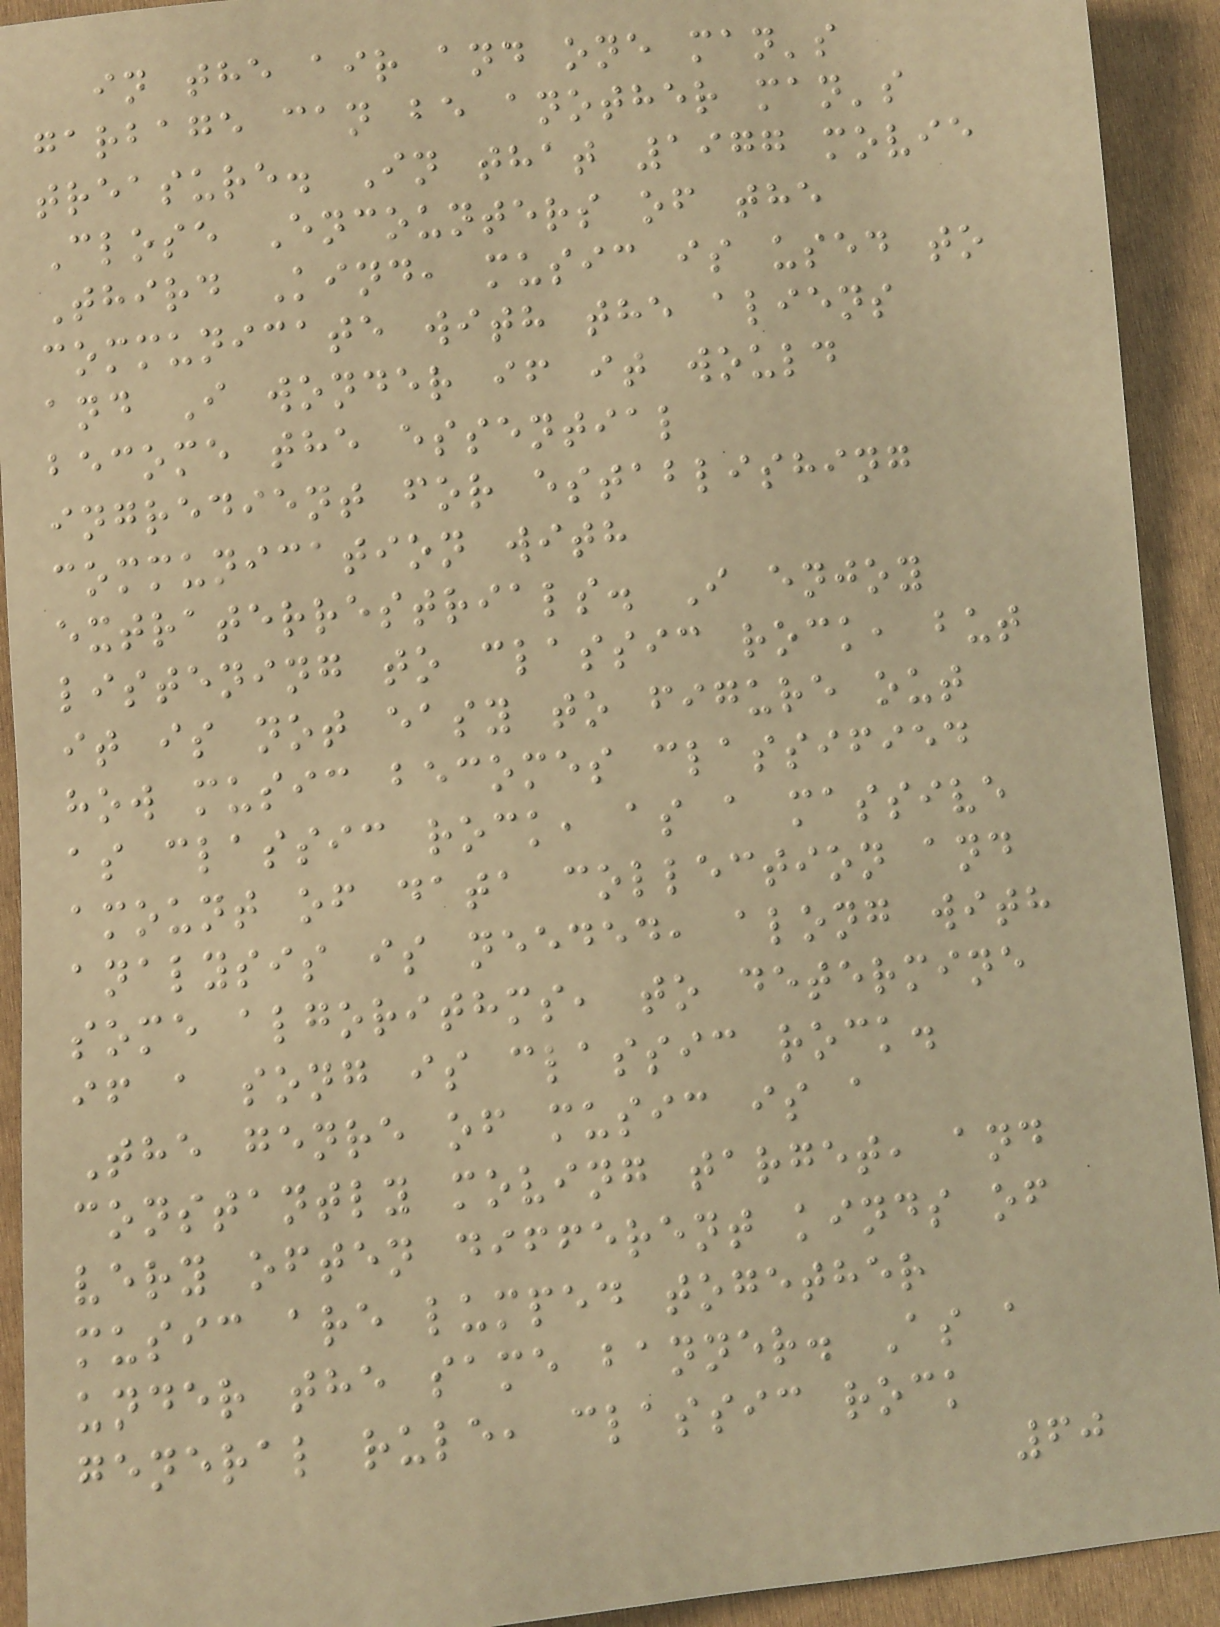in the air and one man's
garbage can be another man's
treasure. In that 1977 movie
Close Encounters of the
Third Kind, music is used to
communicate with the aliens
and I wonder if it would
become the essential
ingredient for establishing
communication with
extraterrestrials. I enjoy
listening to classic rock, but
it is not easy to figure out
how music becomes classified
as classic rock, as a massive
amount of data collection and
analysis is needed, along with
some algorithms, to determine
if a song is classic rock.
The genre of music is a
constantly moving target, and
very often different kinds of
music are lumped together
under the same banner. As a
general rule, classic rock
60
